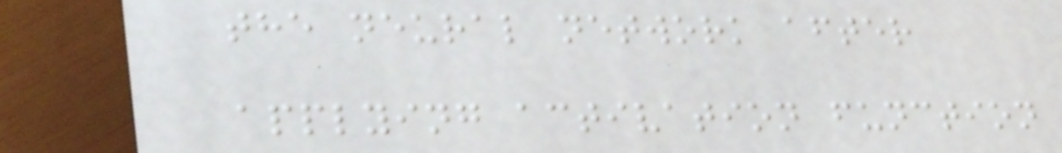the neural network after
applying activation function
